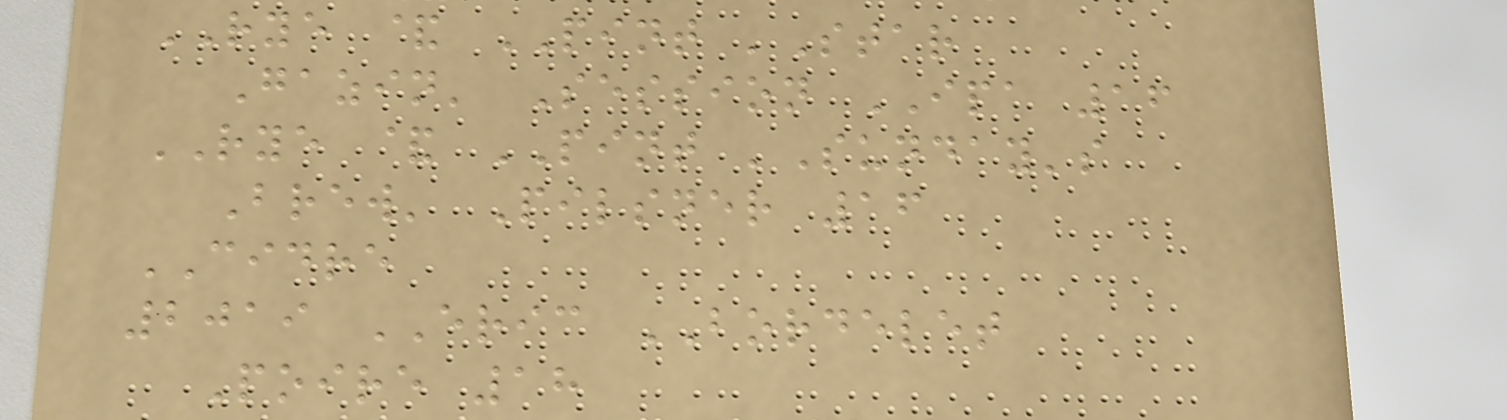RYE & PINT 'Star
Gazin' Session IPA 16
RYE & PINT 'Sunday's
Brew' Pilsner 16
CIDRE
2019 ERIC BORDELET
Poire 18
